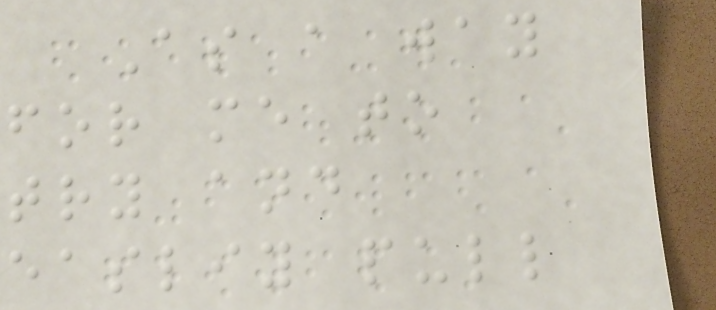As a way
for me to
try and
easliy pull
